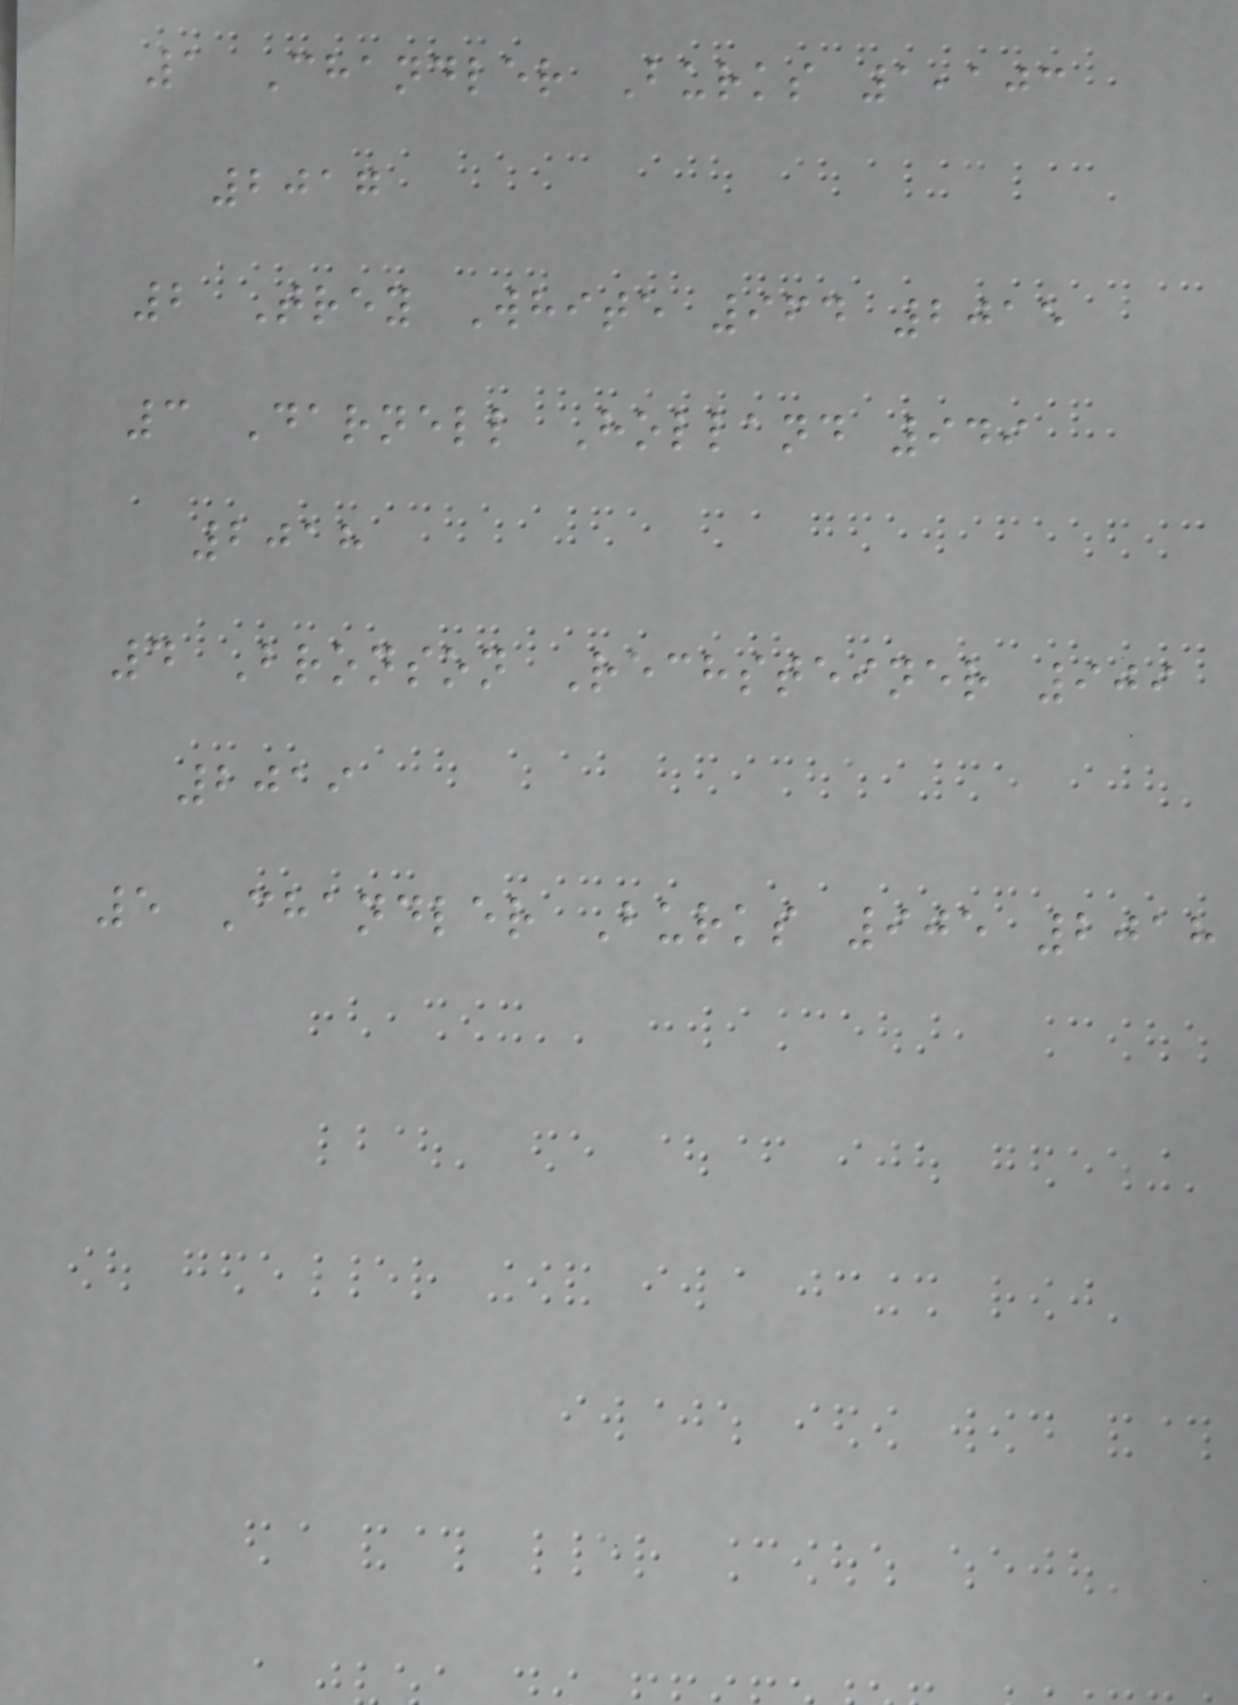1 Chandler Burks 1,103
2017
2 Trey White 964 2015
3 Darnell Holland 949
2018
4 Bronson Rechsteiner 909
2019
5 Chandler Burks 905 2018
